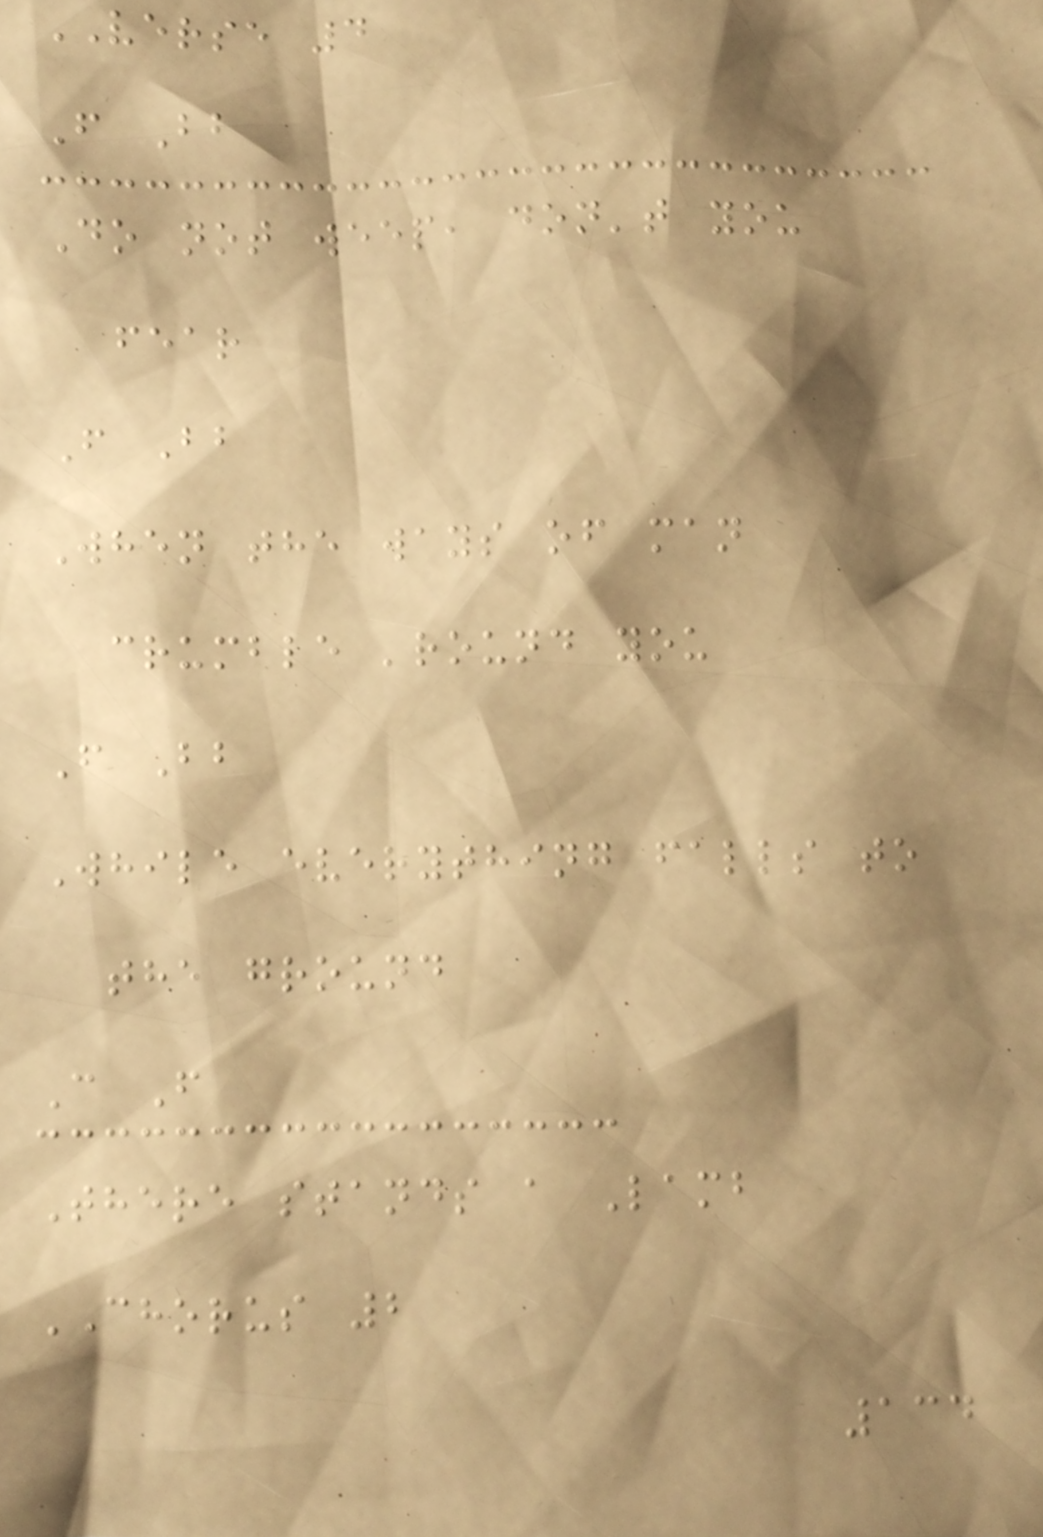VERSE 4
F Bb
Do not weep, don't you
fear
F Bb
When the ways of man
crumble 'round you
F Bb
While everything falls to
the ground
C F
There stands a Lamb
CHORUS 2
134
